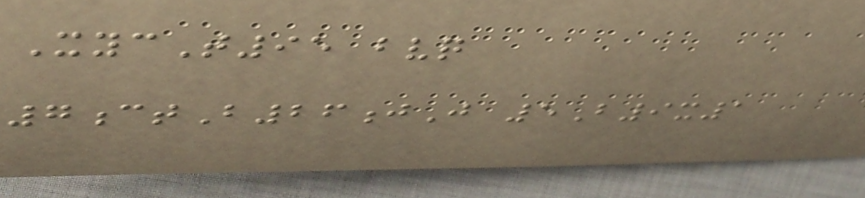XycT95 bvq
7ctB26jJ 5B9x1
